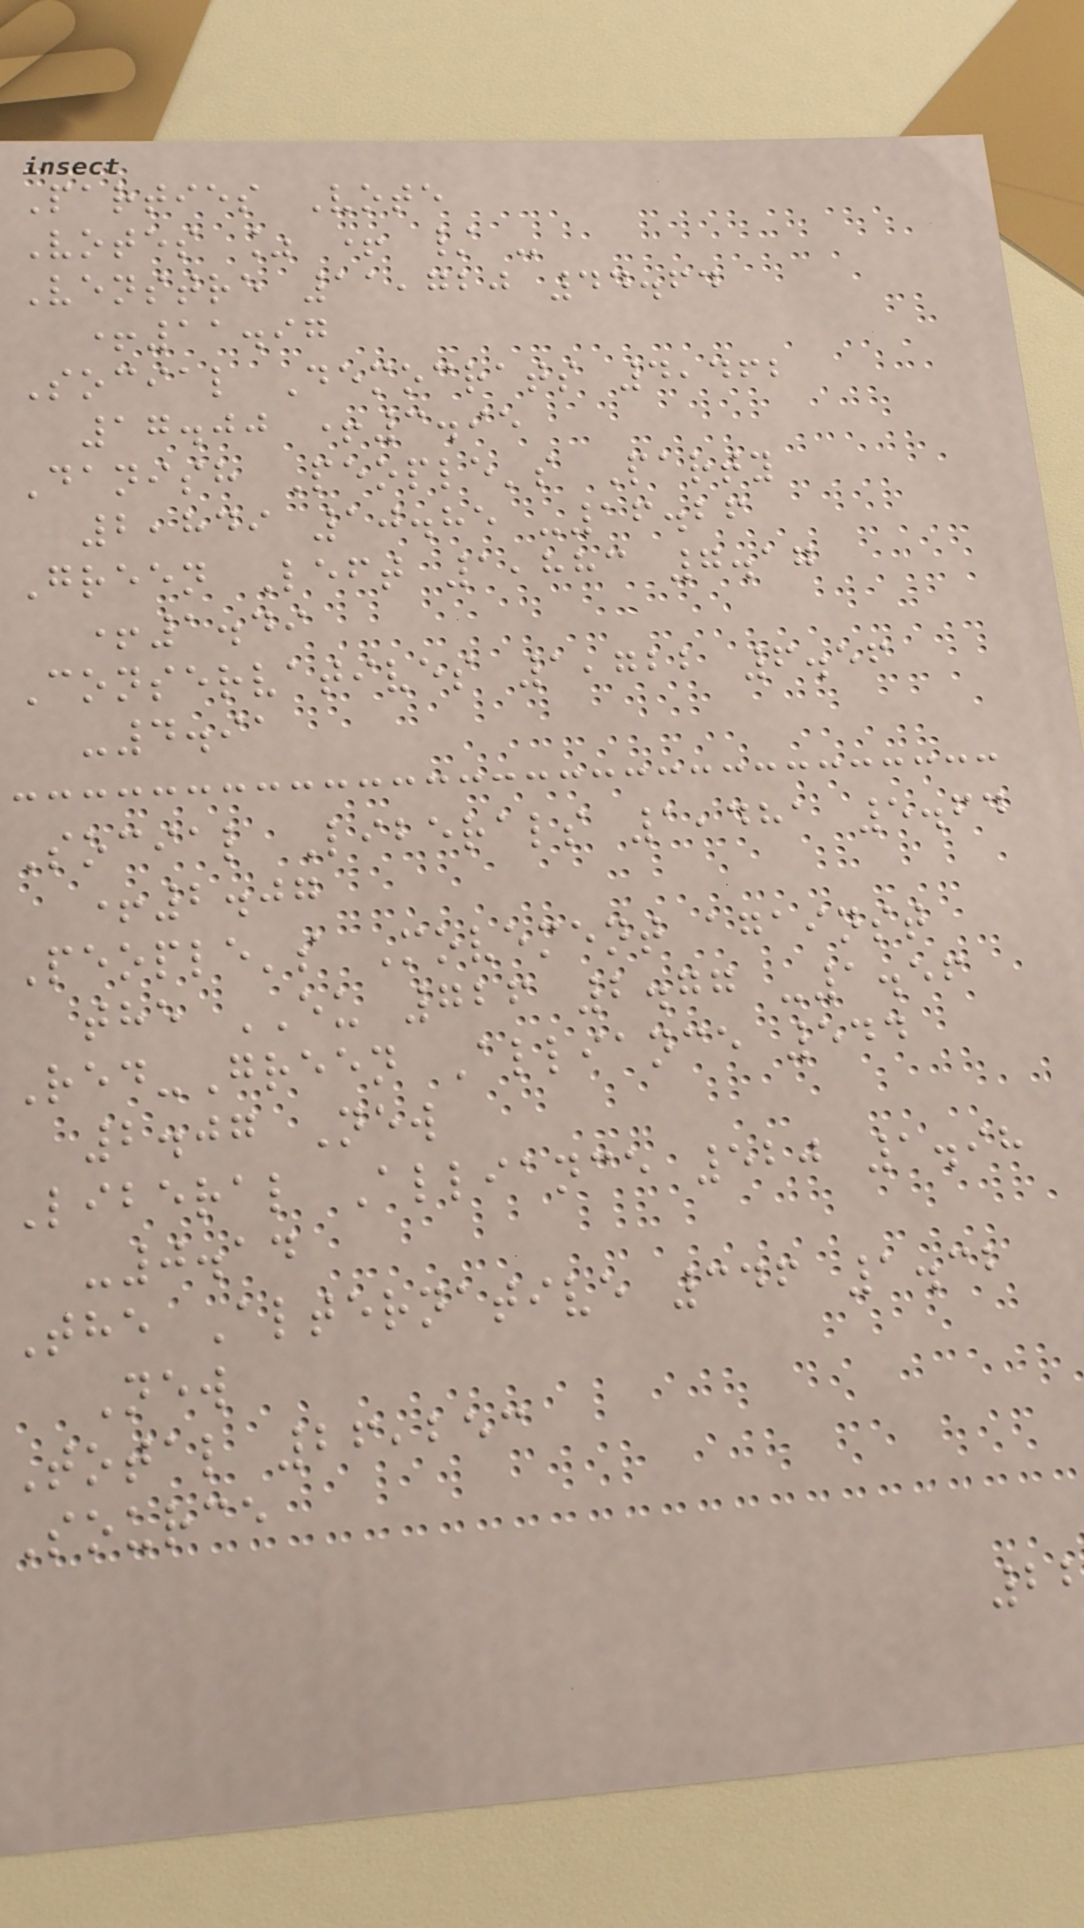Parties Vote
Votes % + / -
Venstre 11,720 44.64
+11.97
Social Democrats 4,462
17.00 +3.95
Danish People's Party
2,849 10.85 -16.26
Green Left 1,883 7.17
+1.49
Conservatives 1,722 6.56
-4.91
Social Liberals 1,481 5.64
+2.07
People's Movement against
the EU 726 2.77 -1.56
Red-Green Alliance 544
2.07 New
Liberal Alliance 520 1.98
-0.14
The Alternative 346 1.32
New
Total 26,253
Source
